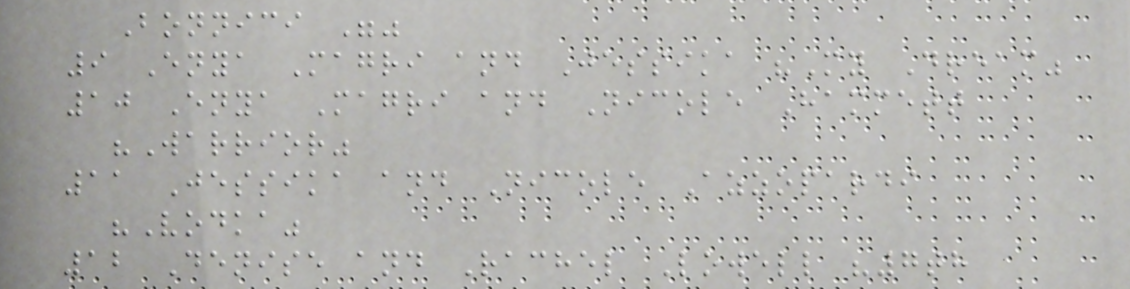Bonnici ""
9 Enya Magri and Jessika "My Dream"
10 Enya Magri and Nicole Hammett
"Warrior"
11 Jessika and Nicole Azzopardi
"Vodka"
12 Denise and Rachel Lowell "7th
